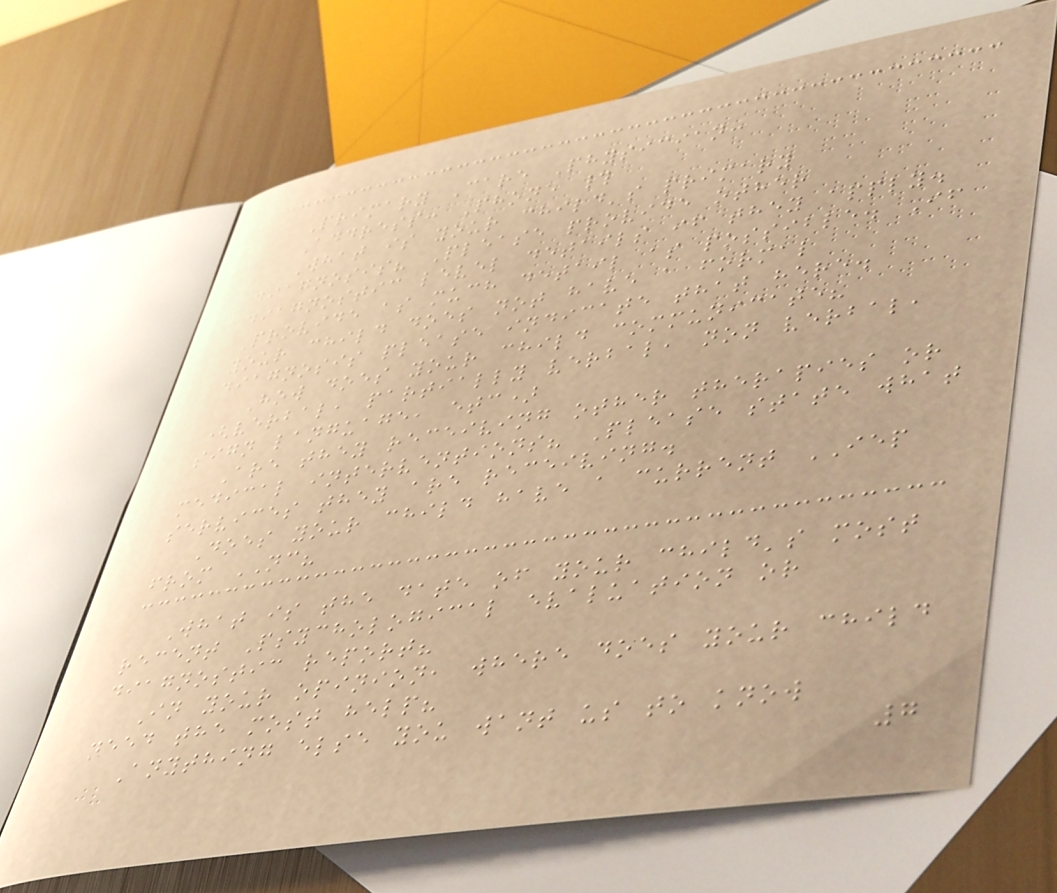Primary Care Physician:
Address: Phone #
What is your child's primary
diagnosis? Please provide other
diagnostic level details if they apply.
Provide as much detail as possible. If
your child does not have a formal
diagnosis please indicate that here.
How does your child communicate?
(verbal, partially verbal, non verbal,
sign language, etc)
Are they receiving other therapies or
medical interventions? Please state what
services they are receiving.
Does your child have a current IEP
from NC?
What is the date of your child's most
recent Psychological evaluation or
diagnostic report?
In your opinion, where does your child
need the most help?
Anything else you want us to know
7
